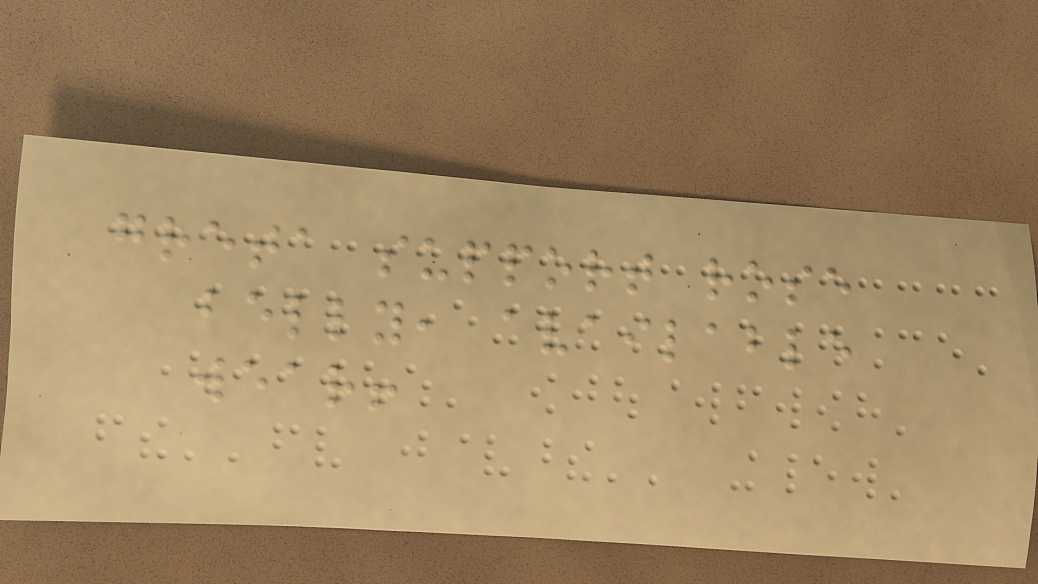greta support rose
belly, available
wear!
